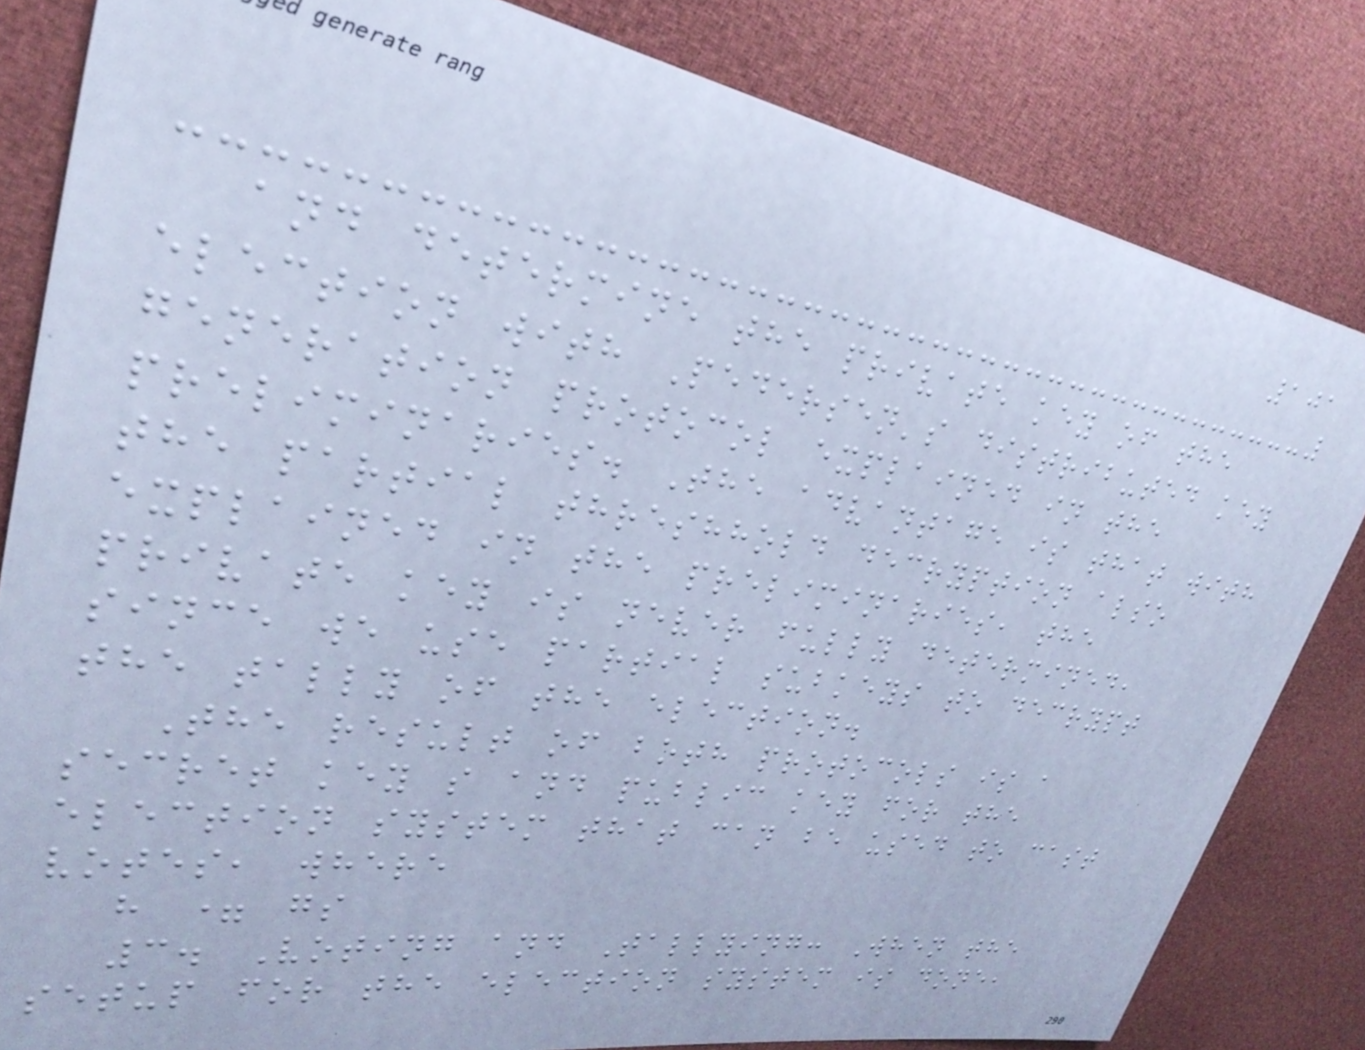101
and determine the private key of the
election with Pedersen's distributed key
generation protocol explained in the
preliminaries. The advantage is that with
the partial threshhold decryption also
explained in the preliminaries, the
private key is never fully determined,
since we use partial subkeys to decrypt
the tally of the election.
The result of both protocols is a
secret key s and public key for the
election system that can be used to cast
votes, where
h = gs
3. Voting and Tallying: When the
setup for the election system is done,
